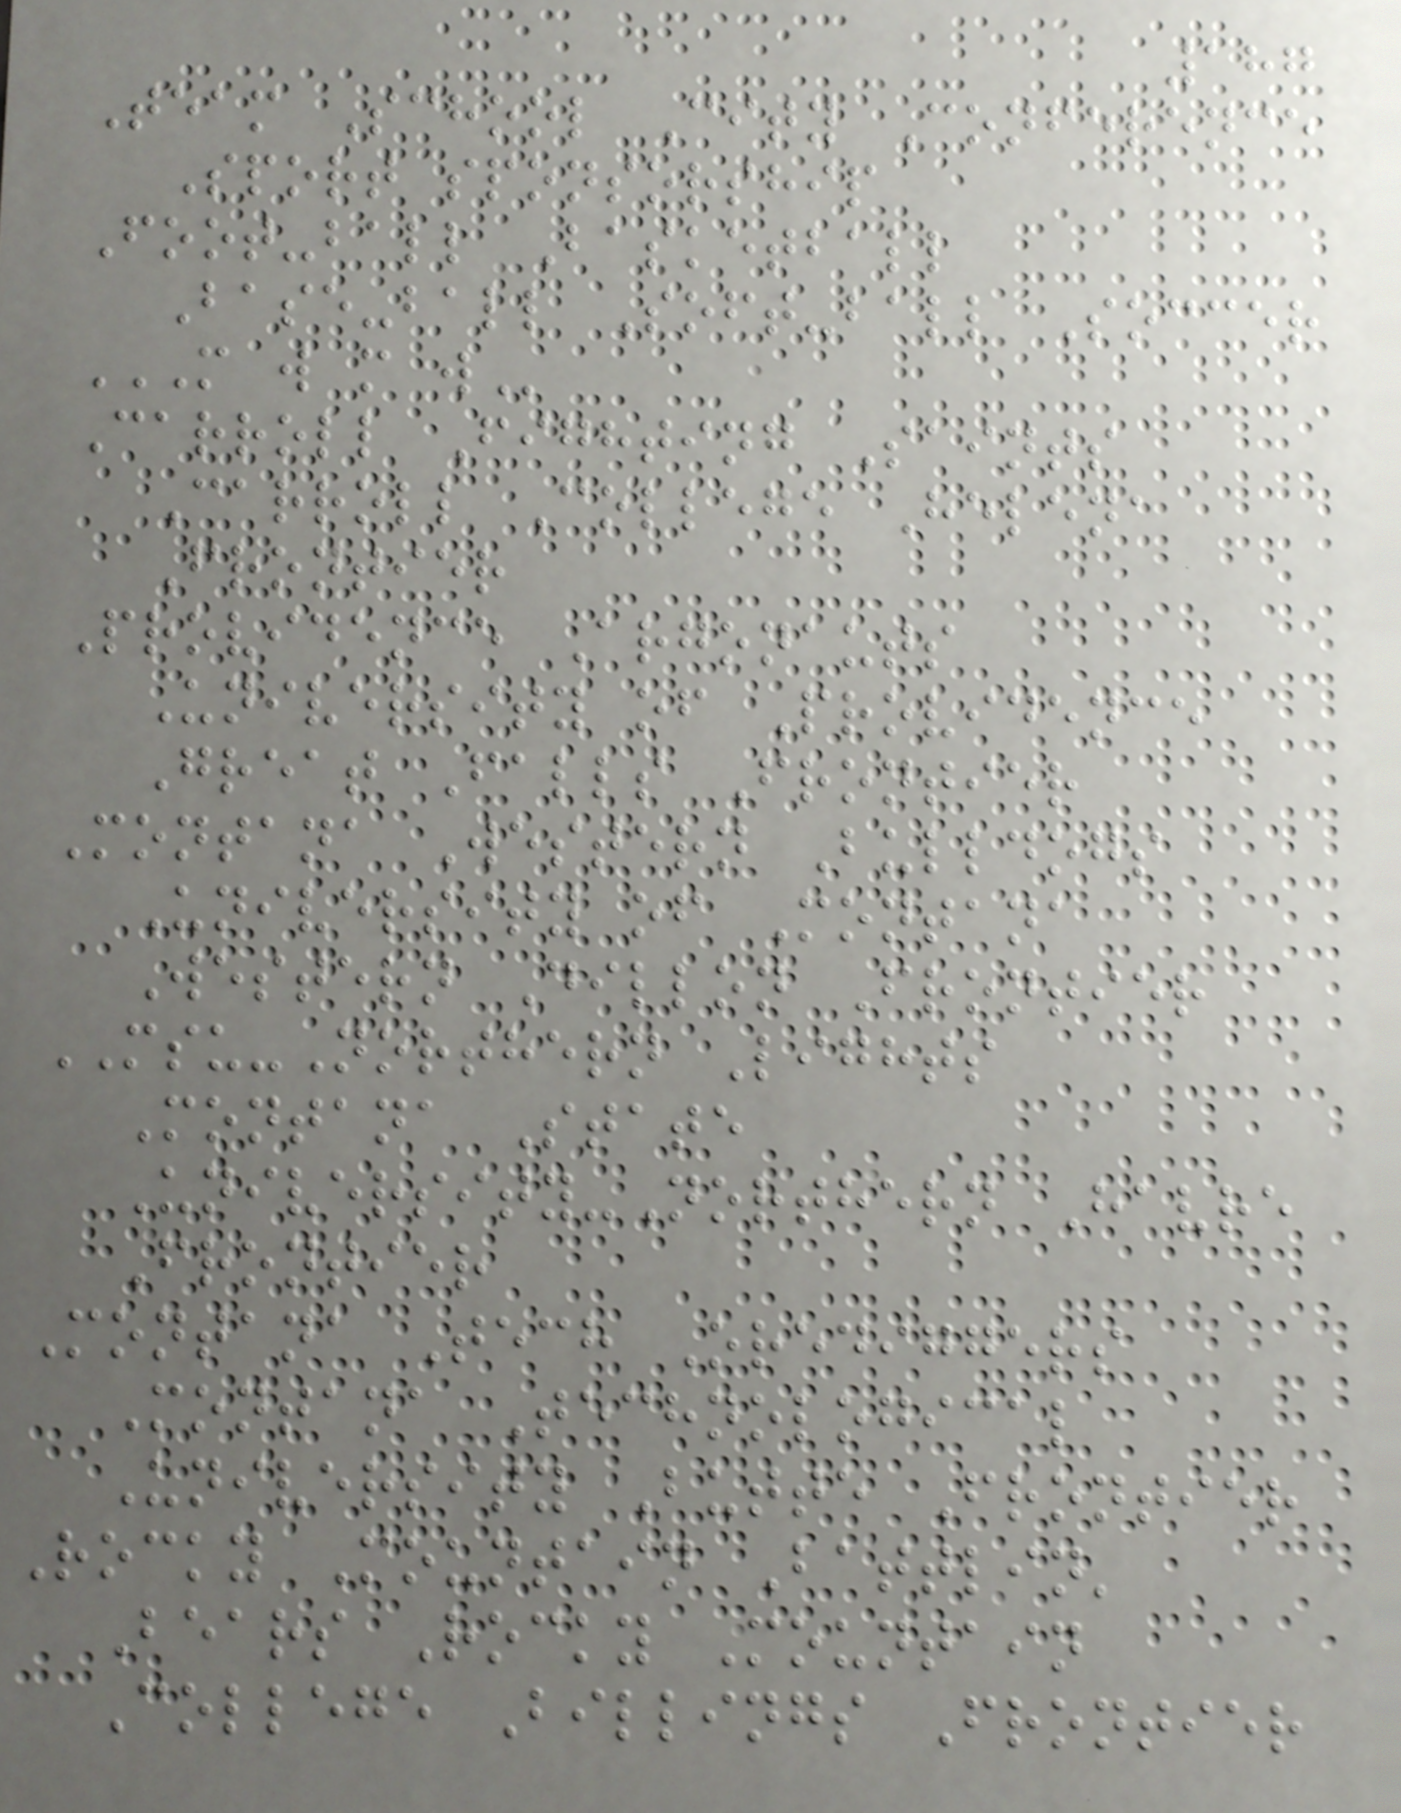187
Team School City Conference
Sport sponsorship
Foot-ball Basketball
Base-ball Soft-ball Soccer
M W M W
Carroll Fighting Saints
Carroll College Helena
Frontier
Providence Argonauts
University of Providence
Great Falls Frontier
Montana Western Bulldogs
University of Montana
Western Dillon Frontier
MSU-Northern Lights
Montana State
University-Northern Havre
Frontier
Montana Tech Orediggers
Montana Technological
University Butte Frontier
Rocky Mountain Battlin'
Bears Rocky Mountain
College Billings Frontier
